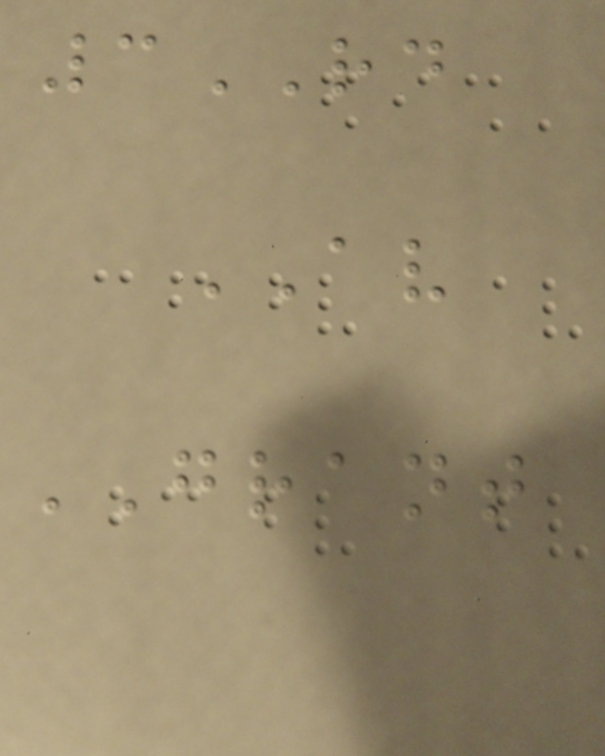3RD
AV
GRANT
